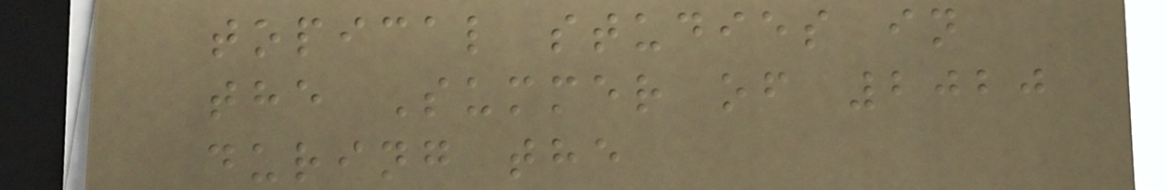topical studies in
the Summer of 2020
during the
